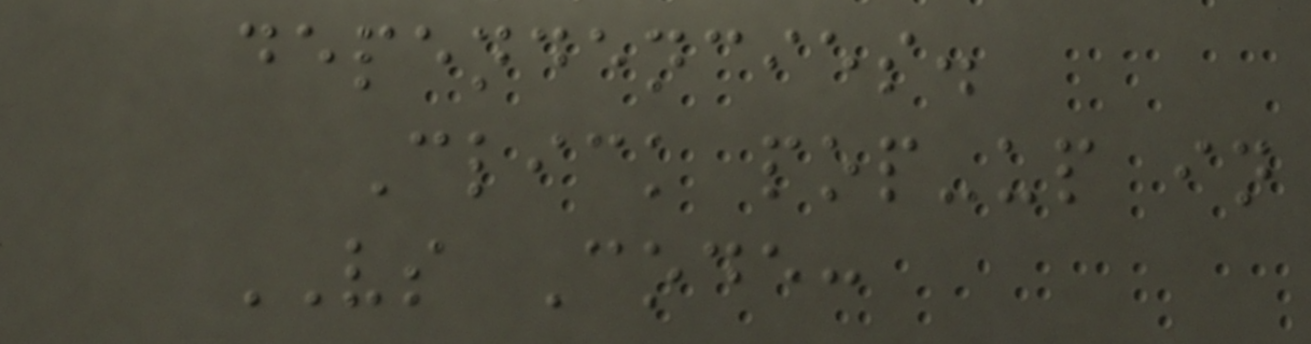dependencies.
Click pop-up in
VS Code:
